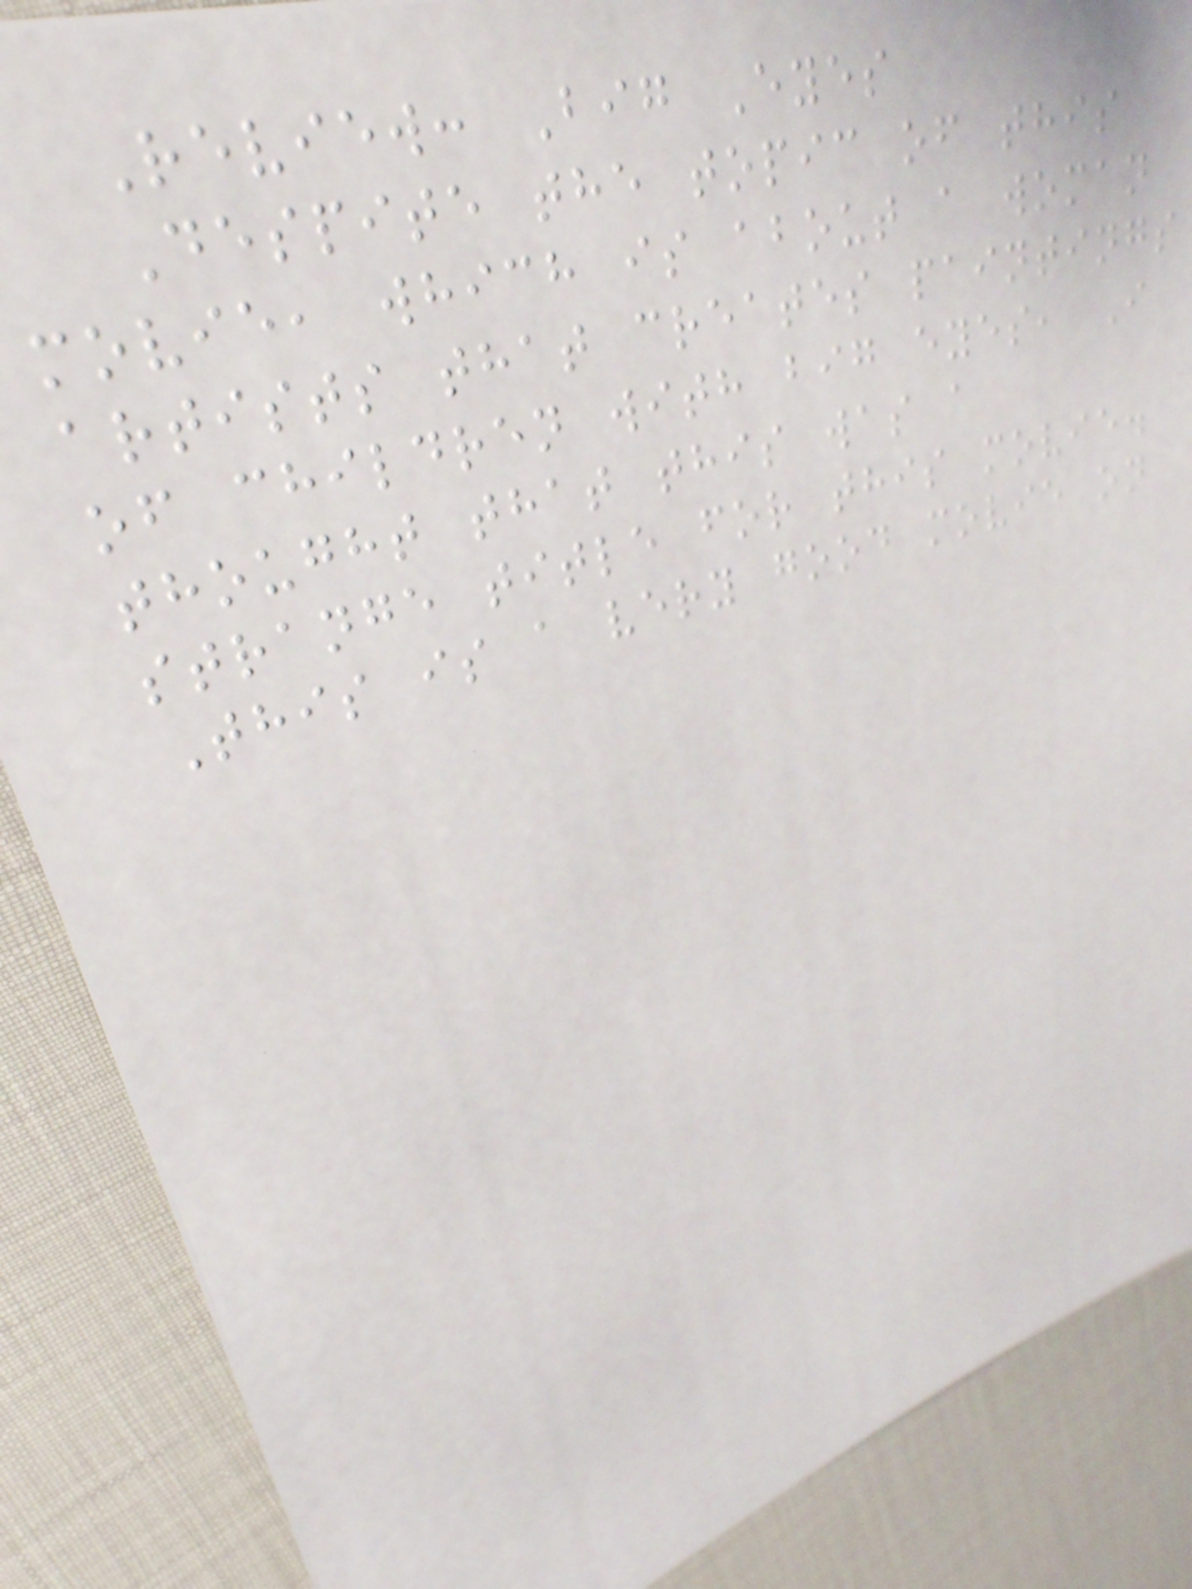Review: Big Eyes
Despite the topic of this
movie, which is about a woman
artists that creates paintings
of children with big eyes, I
thought that this was a
strange title for this movie.
This is a very good movie on
